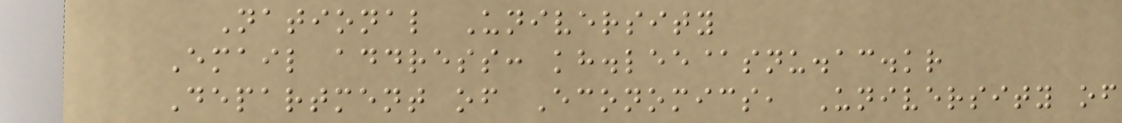National University
Email address: kh.lee@snu.ac.kr
Department of Economics, University of
